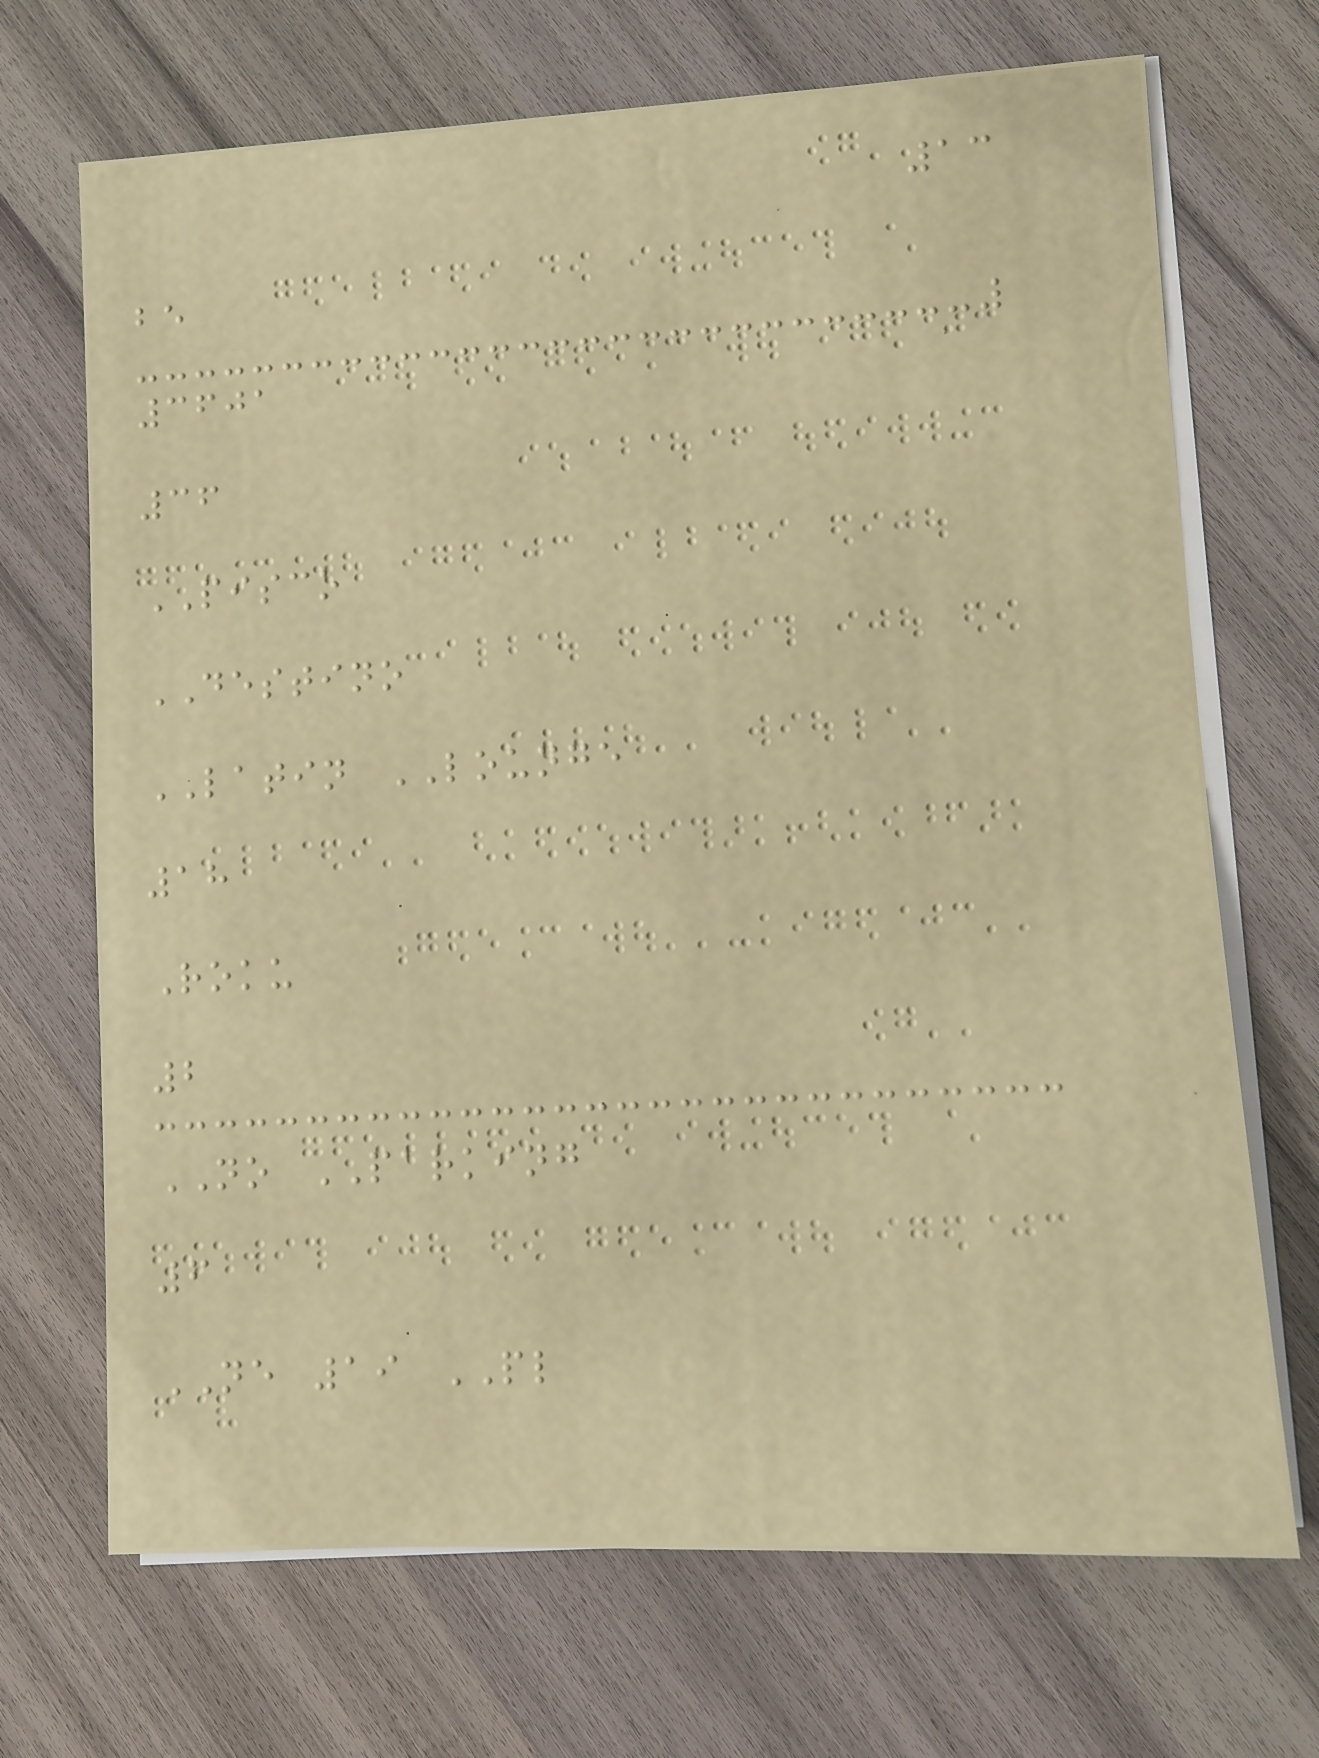13
be
3601
36
PISCO
DESTINO
LATIN LOUNGE
18
Roku
2
NO PARKING
6
NE 19 PL
